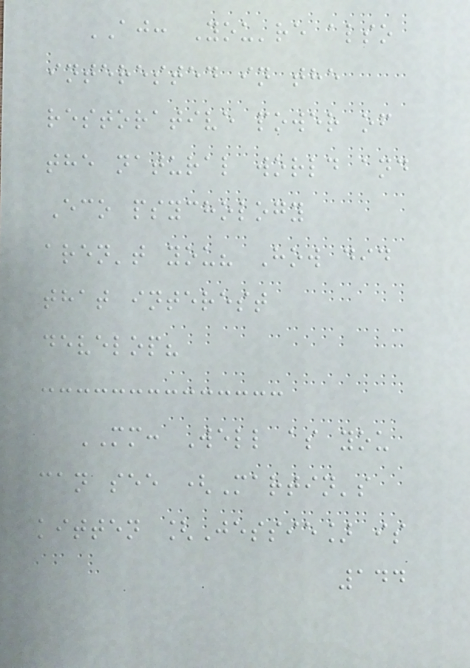AJ: You're also
interested in the
restorative power of
the natural world and
Eco psychology
aren't you? How did
that interest
develop?
MM: Well as you
can see (Martin's
kitten [Jessie] is
144
